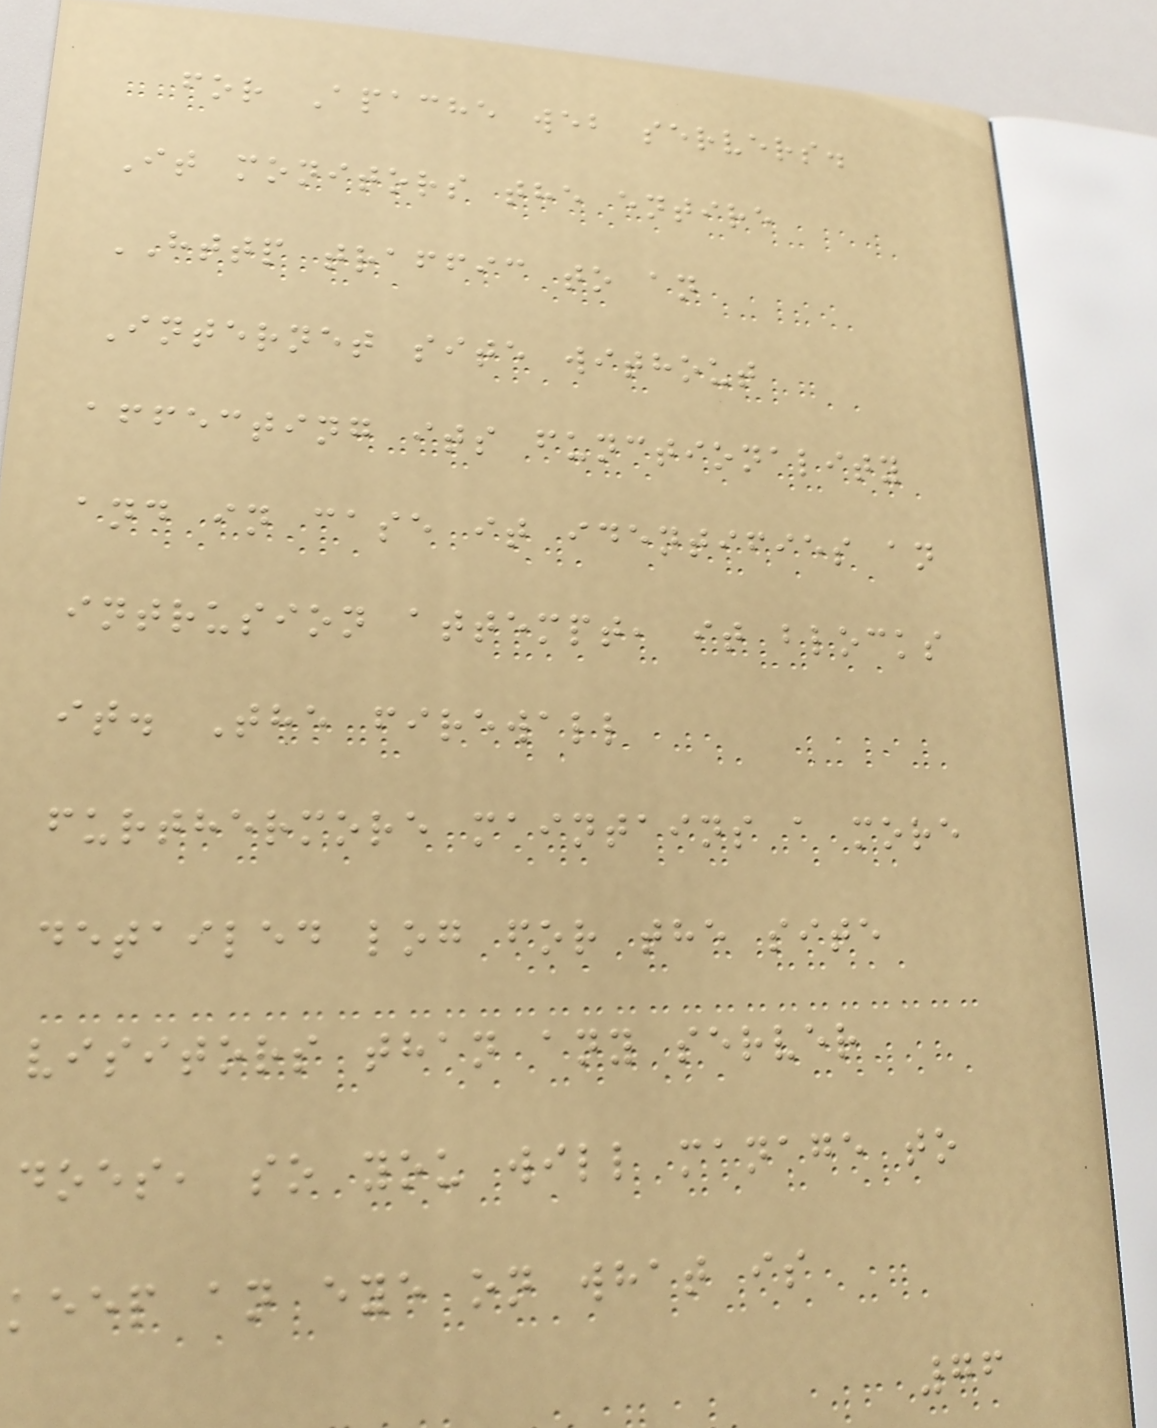for Apache web servers.
It monitors the entire
HTTP traffic to an
Internet site without
affecting its functionality
and in case it identifies an
intrusion attempt, it blocks
it. The firewall
furthermore maintains a more
detailed log for the site
visitors than any server
does, so you will manage to
keep an eye on what is
76
